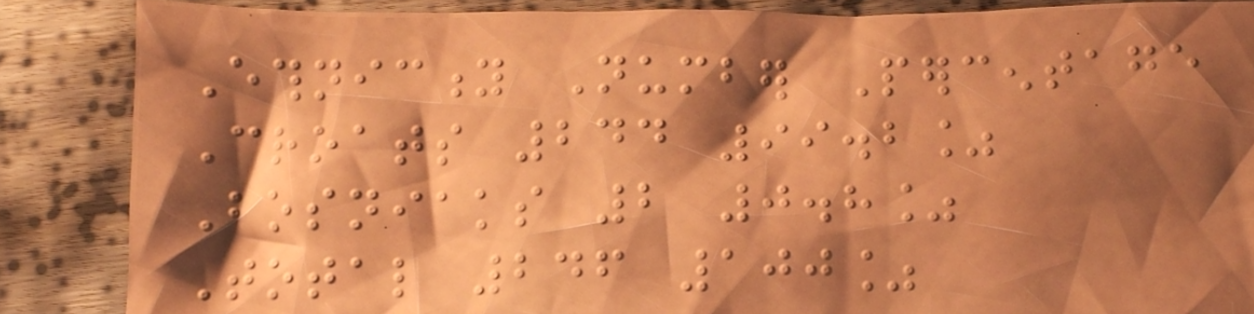Ethnicity Number Percentage
Croats 244 99.2%
Bosniaks 2 0.8%
Total 246 100%
